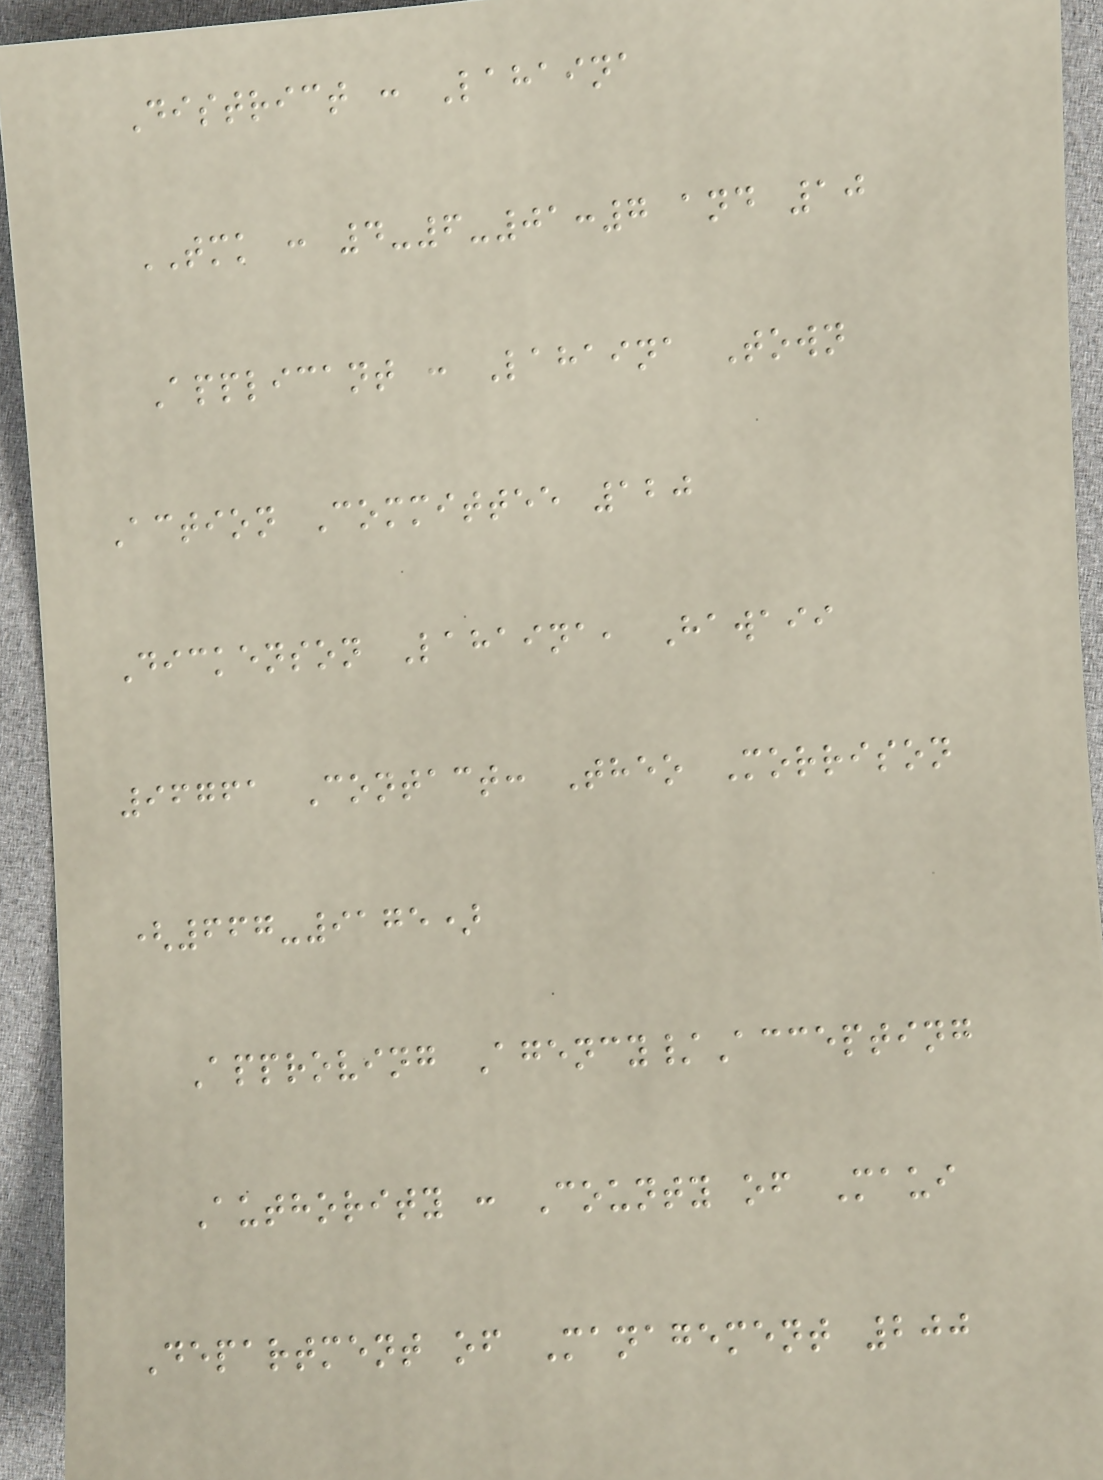District : Lahaina
TMK : 4-6-01:7 and 10
Applicant : Lahaina Town
Action Committee 120
Dickenson Lahaina, Hawaii
96761 Contact: Theo Morrison
(667-9175)
Approving Agency/Accepting
Authority : County of Maui
Department of Management 200
